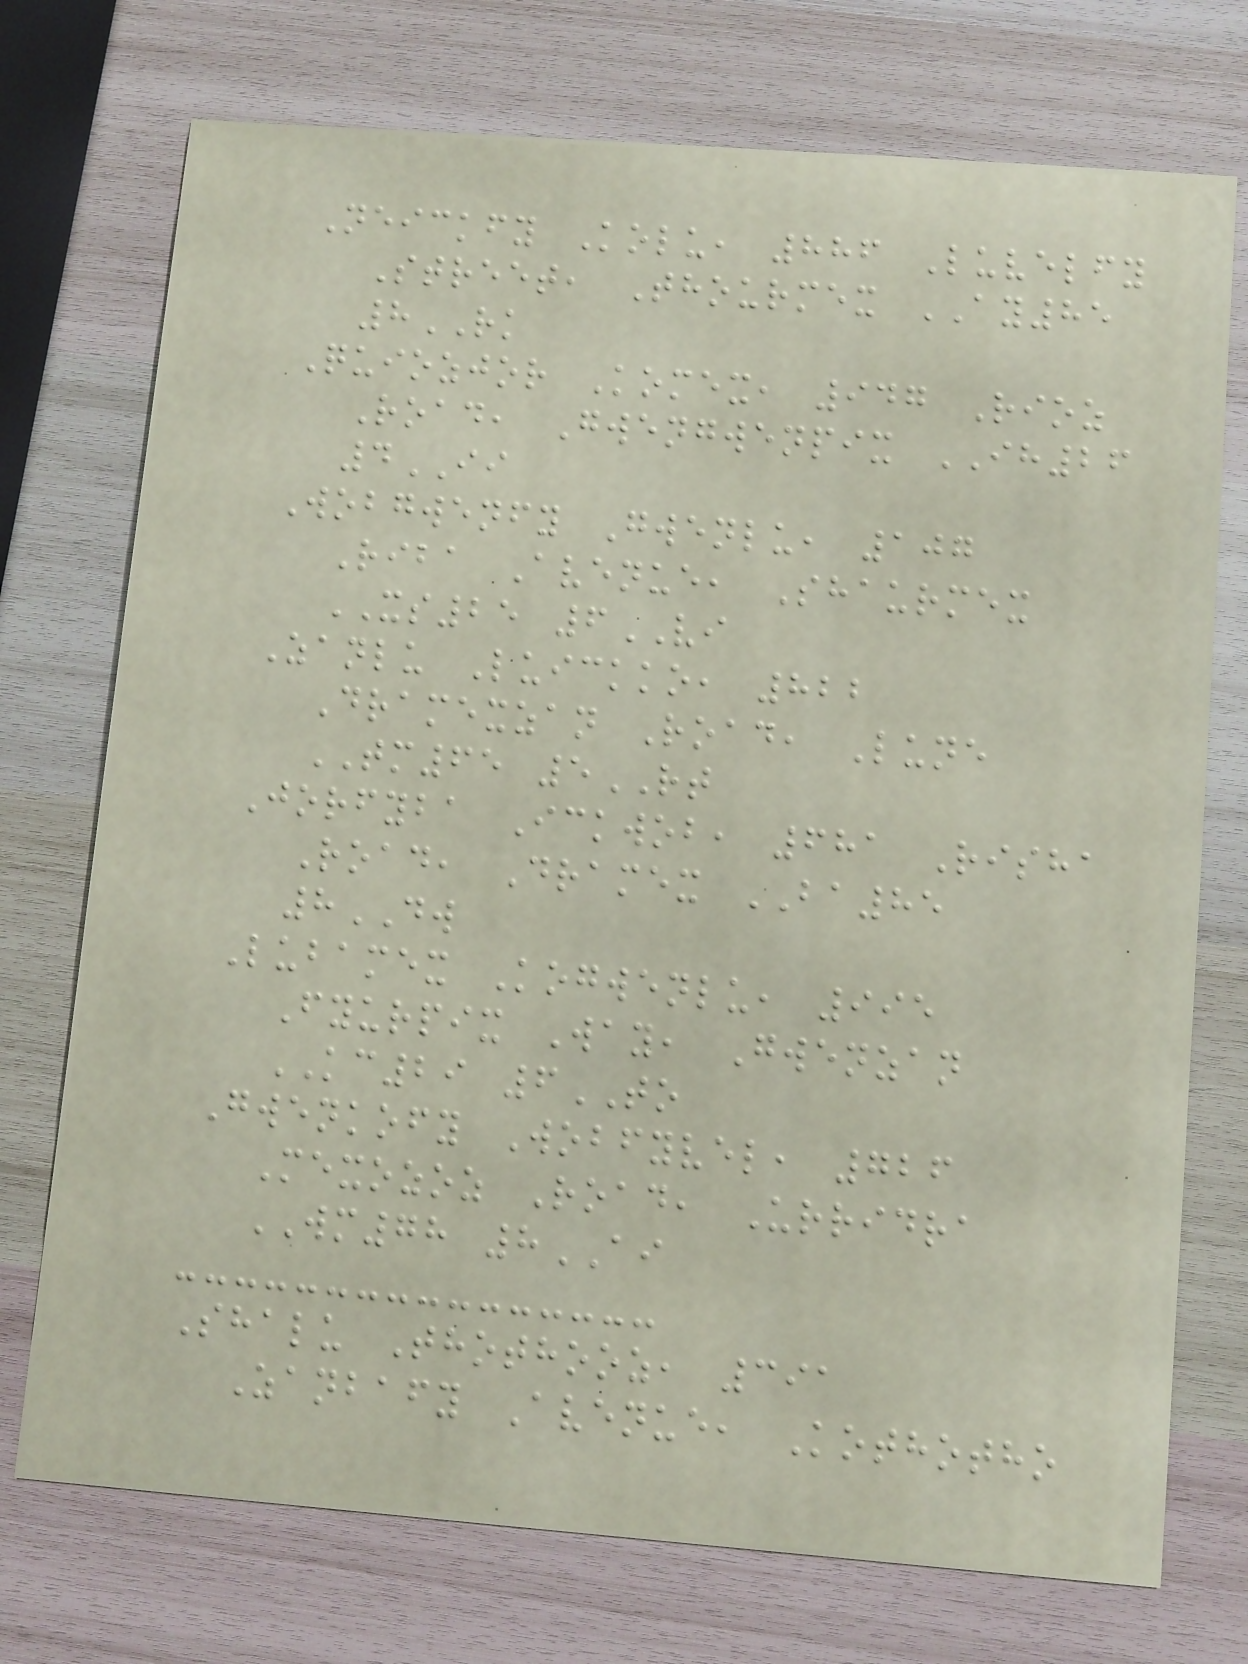Neickfy Kolu, 886 Luvelfy
Street, Thourmex AY85
8RK
Quiozjor Komex, 947 Rioz
Road, Gwengwenpix IH26
4II
Wobgwenfy Gwenlu, 107
Riba Avenue, Shaurmex
XS25 6VI
Zanlu Luickko, 822
Dramexzan Road, Lune
TM65 5RT
Jorfyba Ickwob, 681 Risha
Road, Dramex BA85
8DW
Lubamex Kogwenlu, 995
Fyurpix Way, Gwenzan
KC29 6TO
Gwenkofy Wobfyvel, 726
Mexozoz Road, Urridra
WM78 8AI
Shalu Thothooz, 391
Zanbafy Avenue, Kothotho
